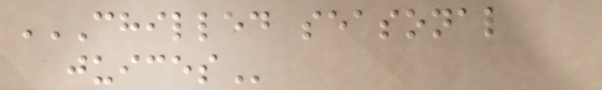CHILLED SEASONAL
JUICES
